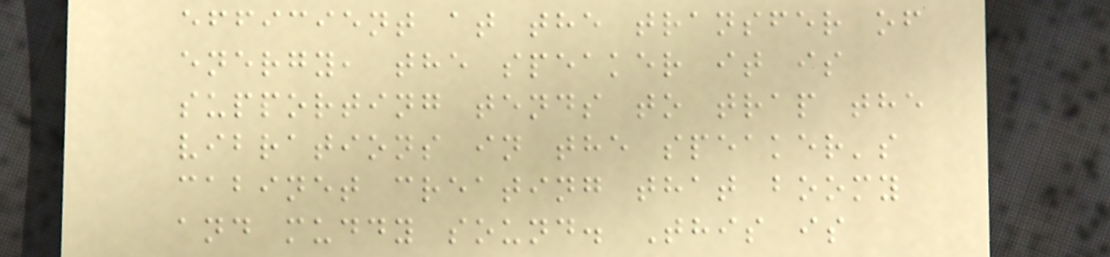efficient at the transfer of
energy, the speaker it is
supporting tends to trap the
vibrations in the speaker's
cabinet creating that boomy
and muddy sound. This is
